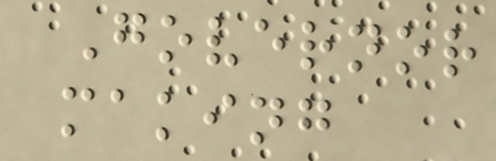Governor
making
